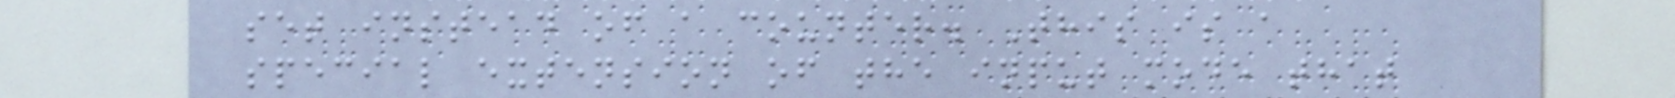set instead of a counter. This is a
special extension of the input mode that
